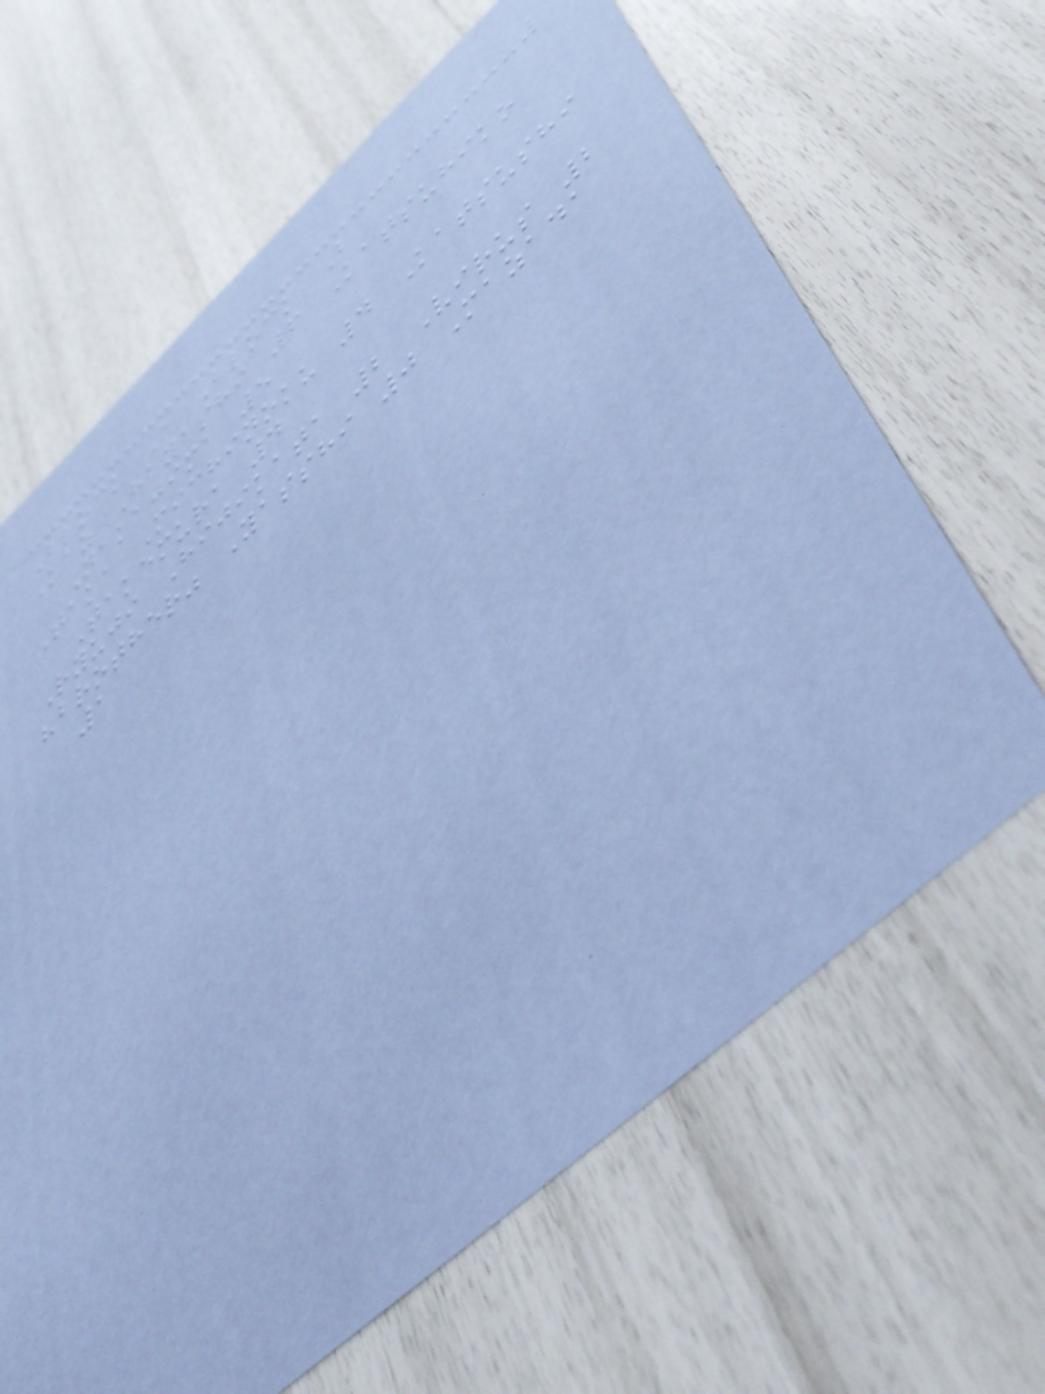Block A Block B
Kaz Hayashi 6 Katsuhiko
Nakajima 5
Taka Michinoku 4 Katsushi
Takemura 4
Ryuji Hijikata 2 Virus 2
"brother" Yasshi 0 Mazada
1
